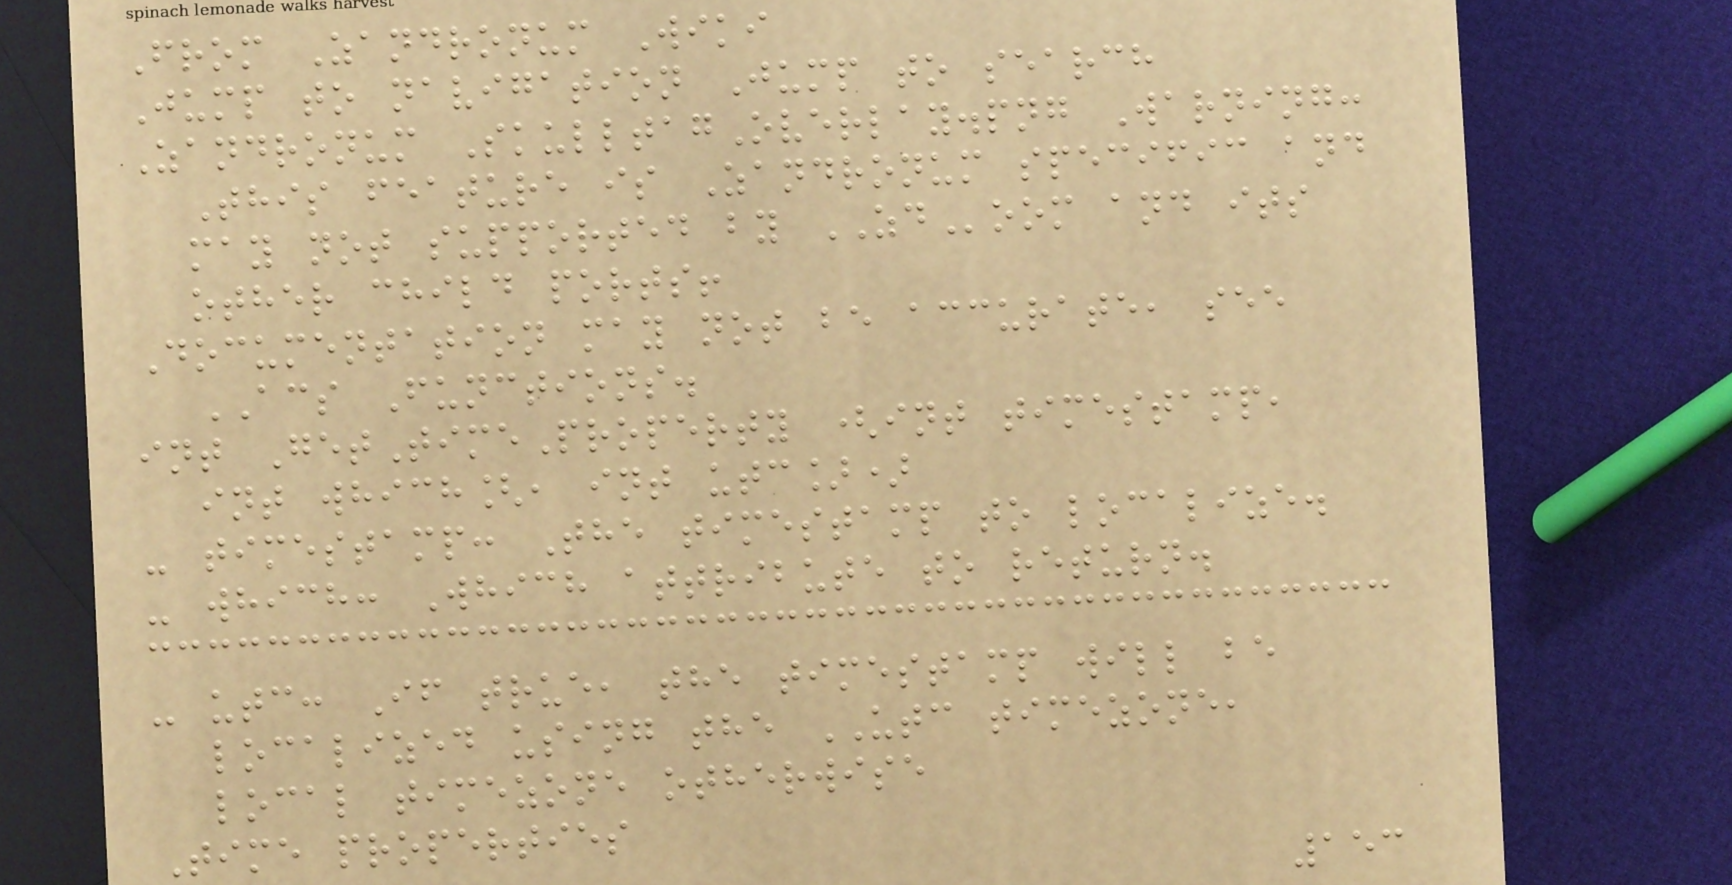From Zandronum Wiki
Jump to navigation Jump to search
Zandronum SkulltagOverlay.png Warning:
This feature is Zandronum specific and
may not supported by ZDoom and its
other child ports!
Documentation may not be accurate, see
ACS Functions.
int GetTimeProperty (int timestamp,
int which[, int utc])
- timestamp: The timestamp to localize.
- which: Which attribute to return.
- utc: If true, the timestamp will be
localized using the UTC timezone,
local timezone otherwise
Time properties
153
